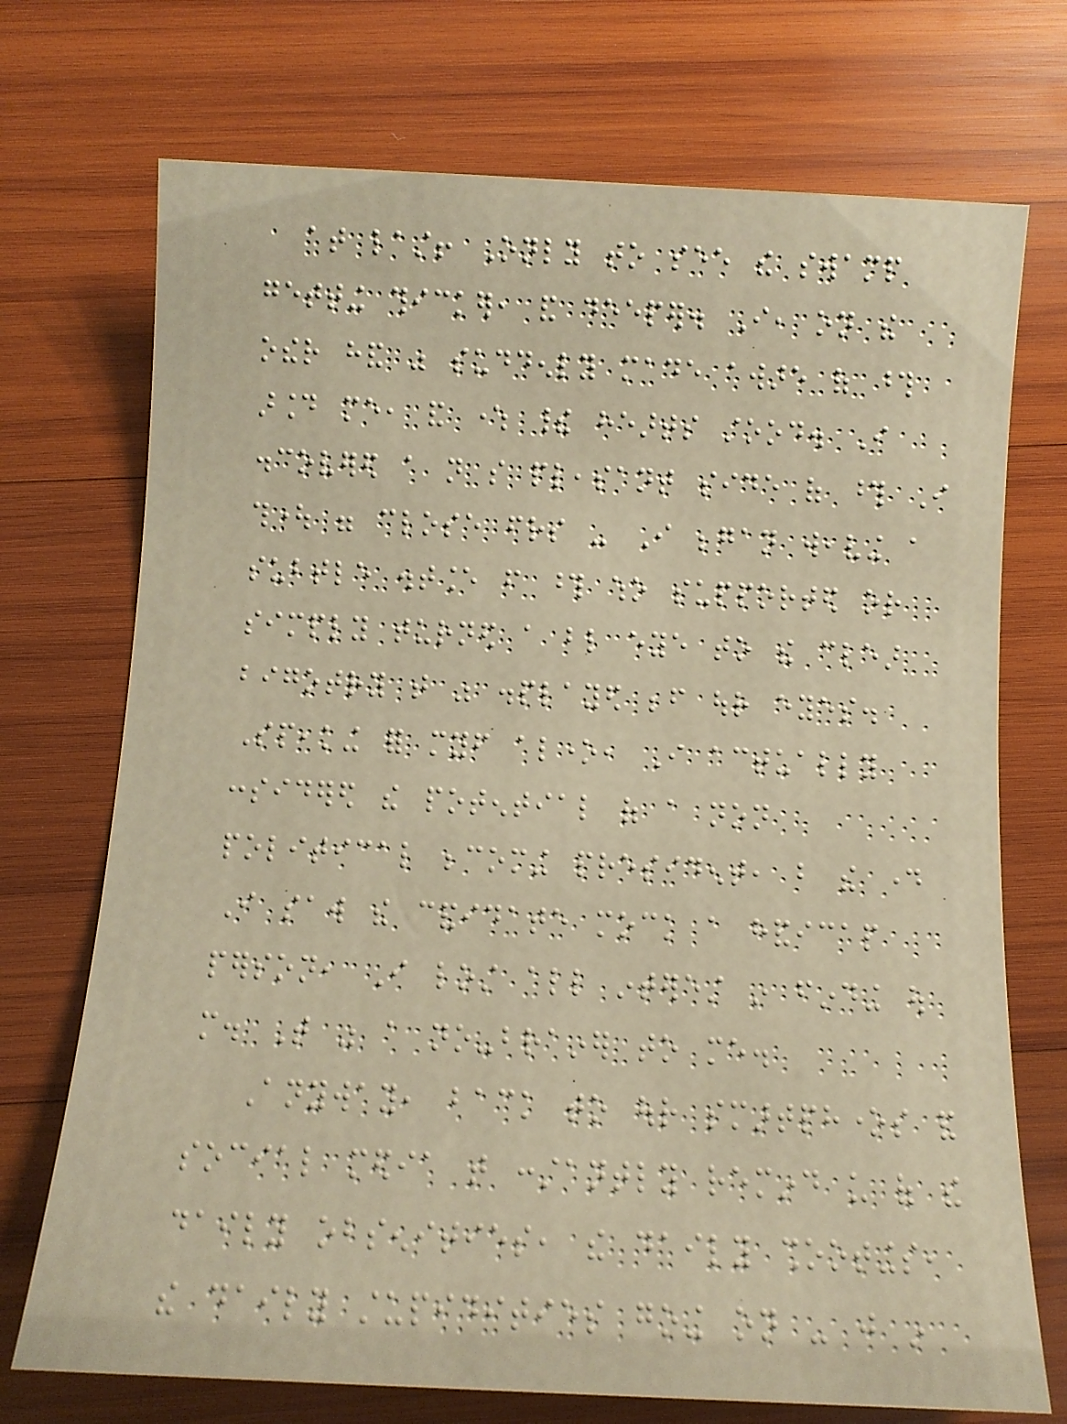at last! Only to see the swamp
getting thicker, and deeper. I, on the
other hand was suddenly made aware of those
around me, and where their hearts stood. I
discovered a not so pleasant side of those I
thought were close friends - I began weaving a
subtle distance from those who supported or
simply turned a blind eye to the clear
bigotry that was displayed before our eyes.
Speaking for myself alone, I actually
considered the potential of a non
political becoming president, but the day
I saw the candidate mock a handicap
person, I lost all interest in finding out
more. That was a no-brainer to me.
Anyway, back to our smartphones and
social media that constantly remind us of the
daily obsenities, the daily shootings,
the daily stupidities going on - just in
